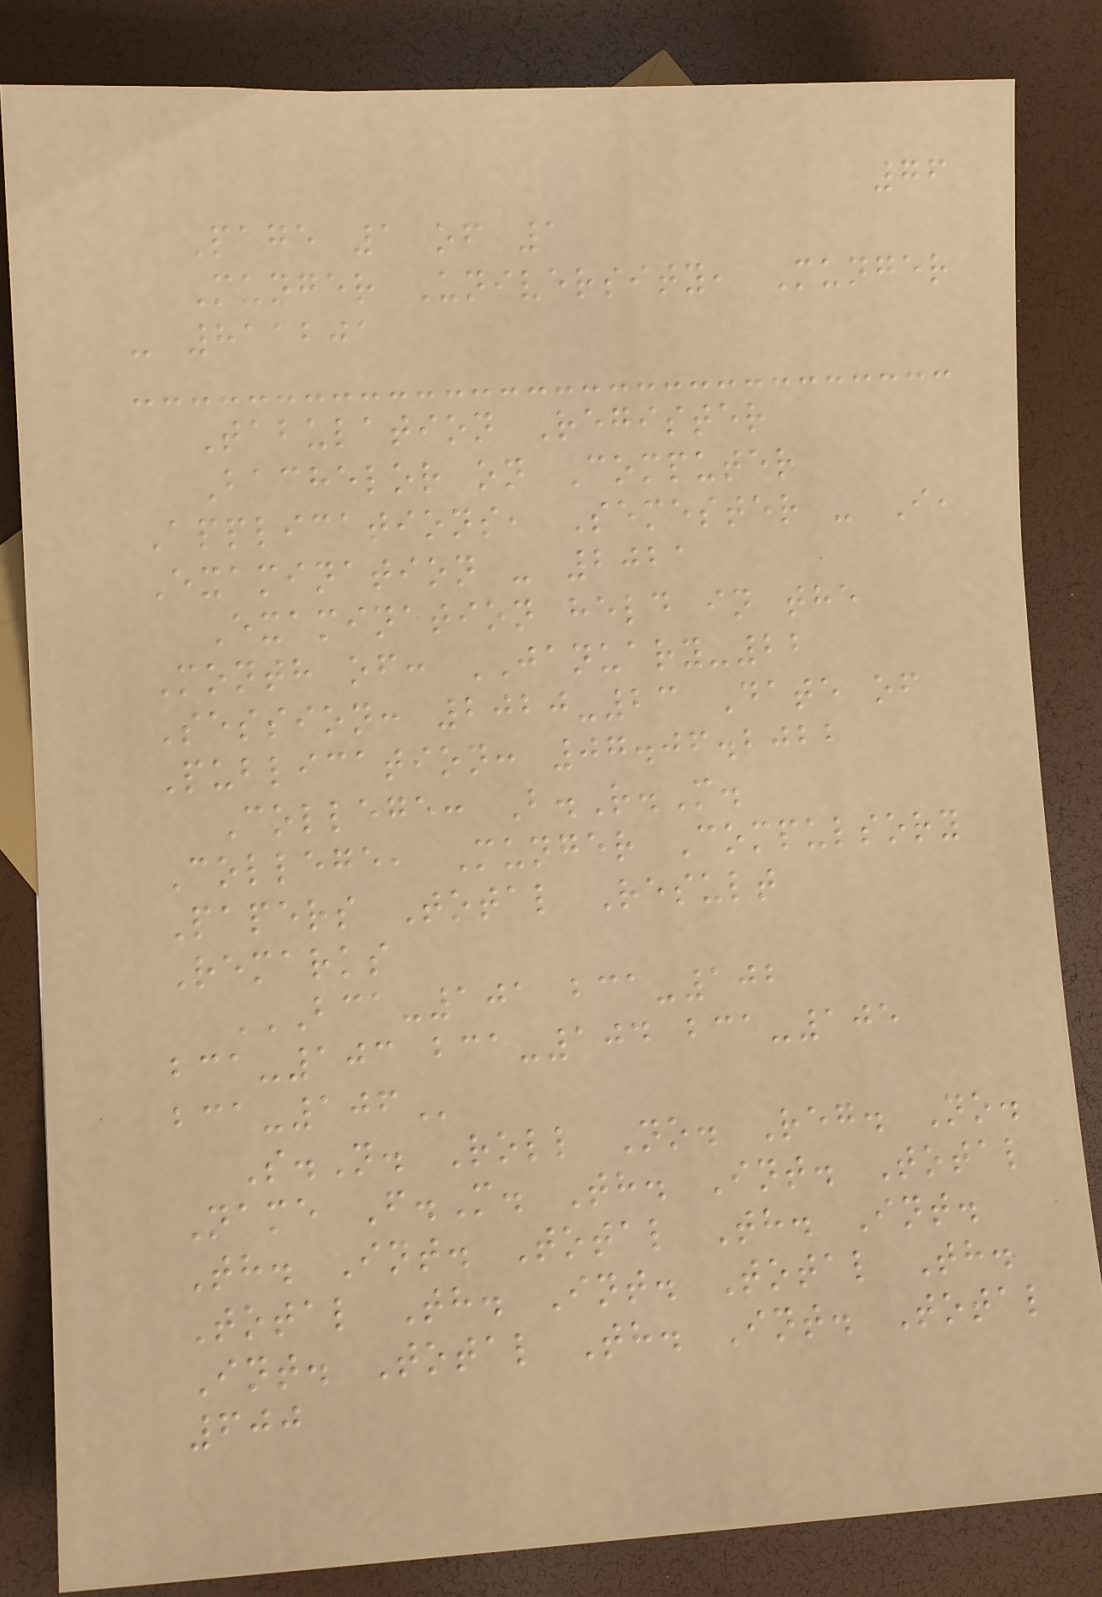76
Page 1 of 1
Munger University, Munger
- 811201
Tabulation Register
Bachelor on Computer
Applications, Semester - I,
Examination - 2021
Examination held in the
Month of: JANUARY-22
Session: 2020-23 Date of
Publication: 07.06.2022
College: B.R.M.
College, Munger Compulsory
Papers Total Result
Remarks
BCA-101 BCA-102
BCA-103 BCA-104 BCA-105
BCA-106
S.N. Roll No. Reg. No.
Name F.M. Th. Int. Total
Th. Int. Total Th. Int.
Total Th. Int. Total Th.
Int. Total Th. Int. Total
600
